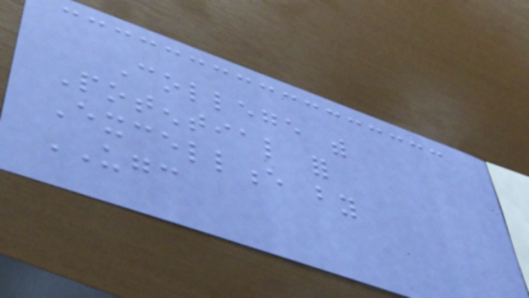College with
Potential for
Excellence by
UGC
